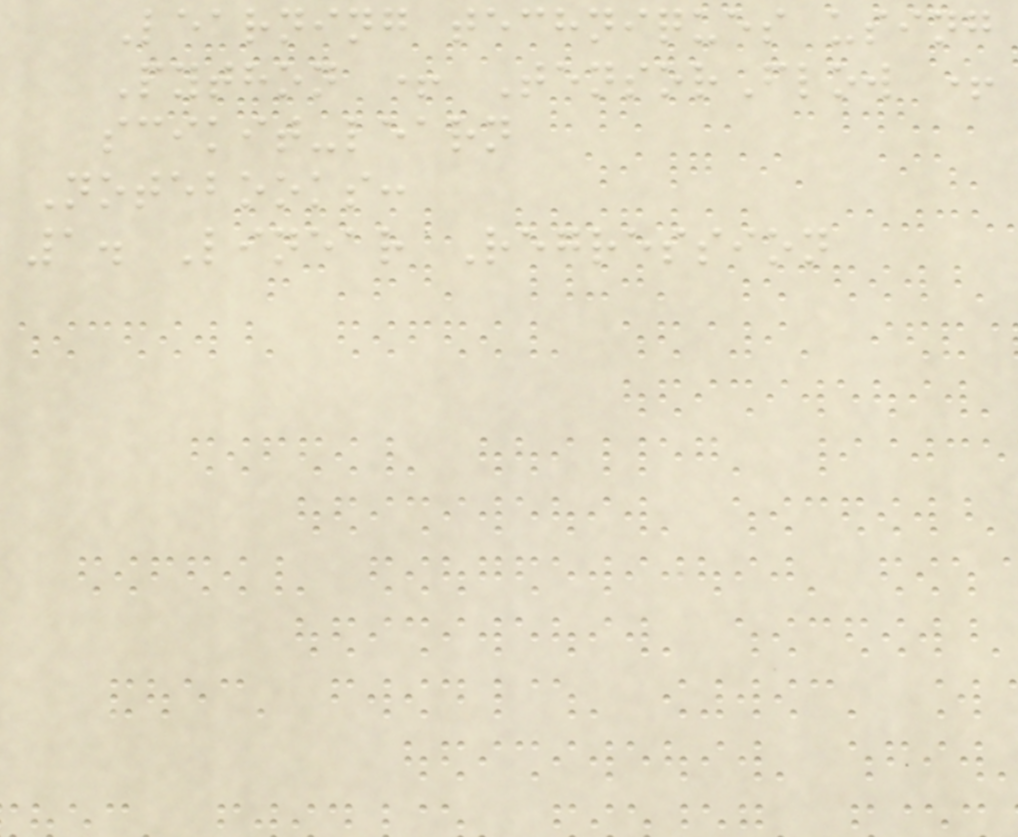Learning techniques using
Python + TensorFlow +
scikit-learn
Notebooks:
1. Linear Regression
